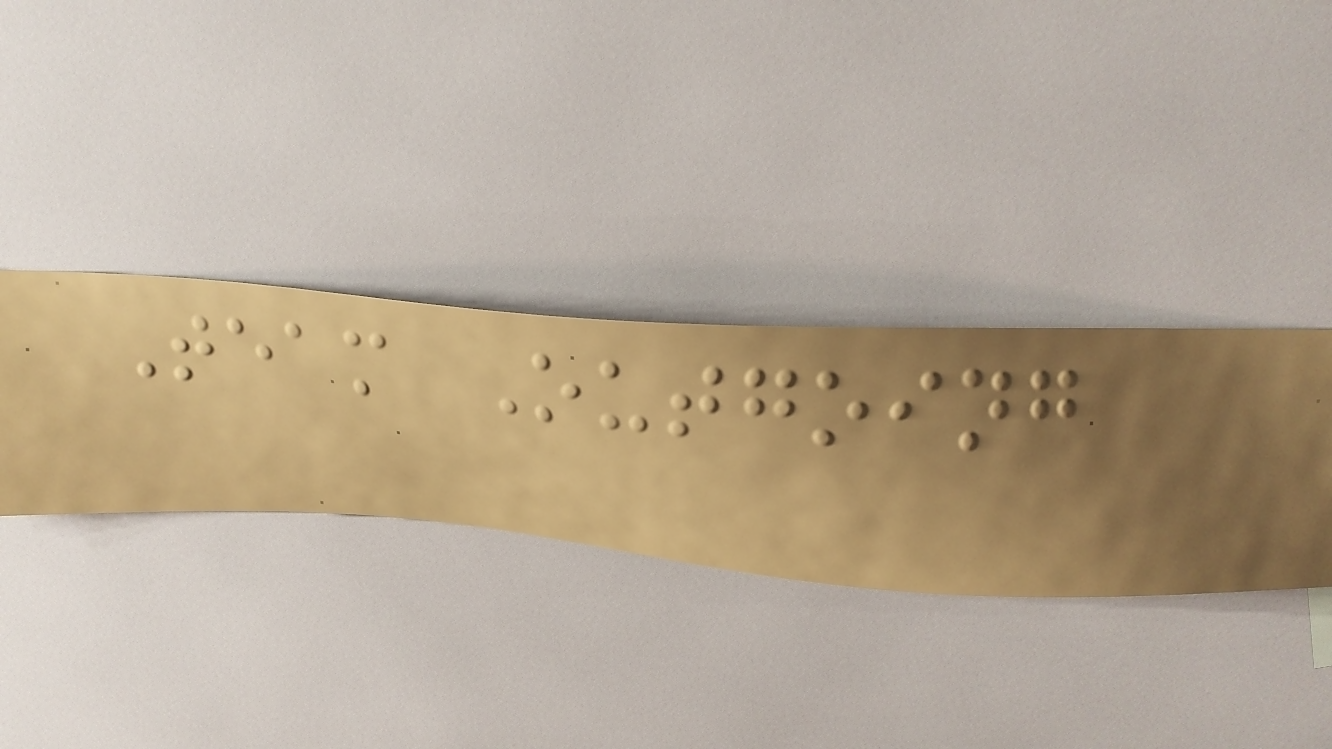Team Outgoing
